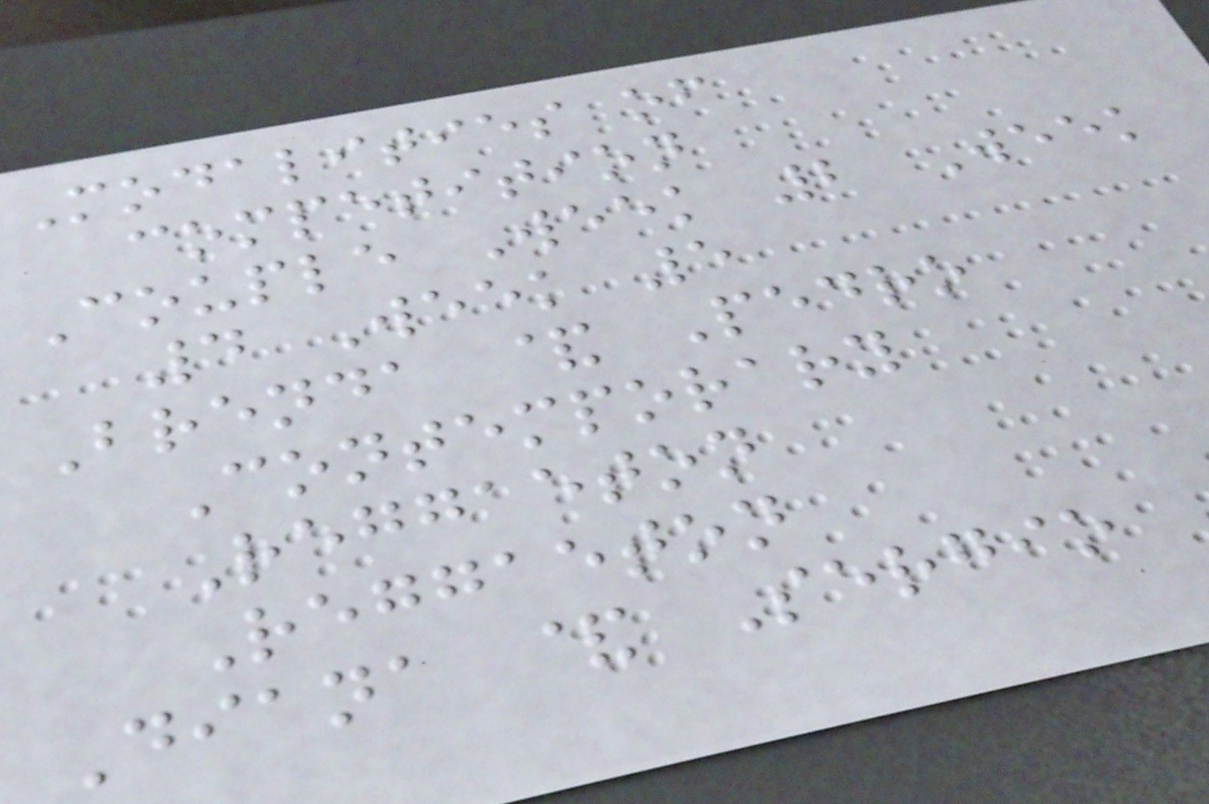Modalities of
competition
Couple Week 2 Week
4 Week 5
Brenda & Pedro
Contemporary
Reggaeton
Reggaeton
Diana & Sergio
